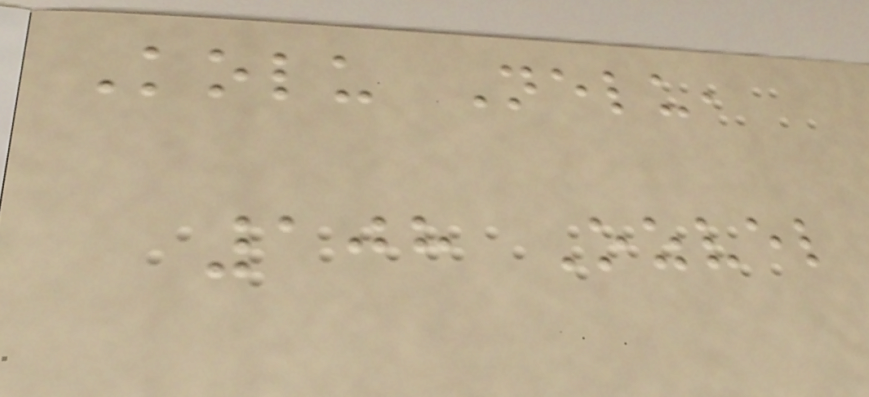Kolu Nelu,
108 Ozvel
